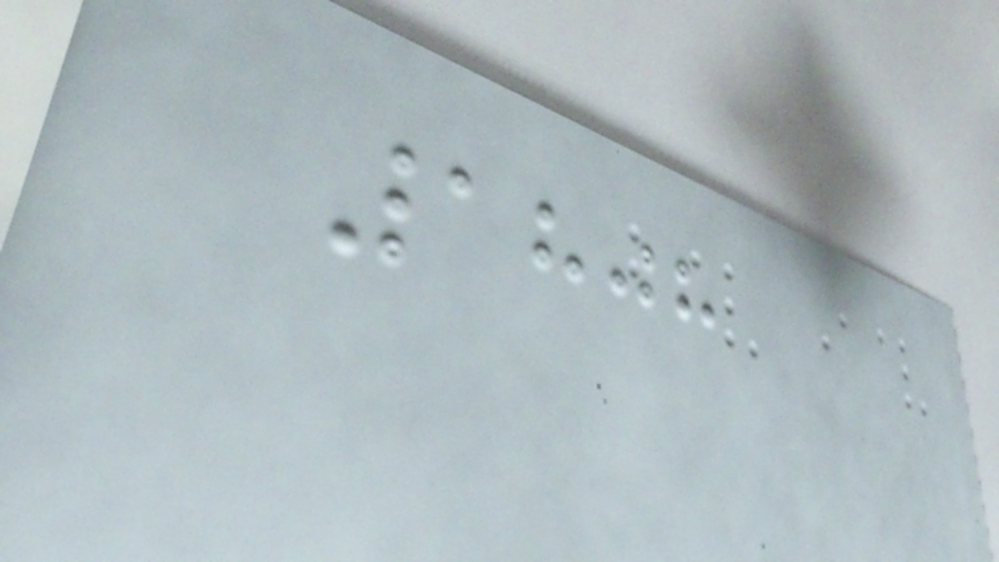1808
